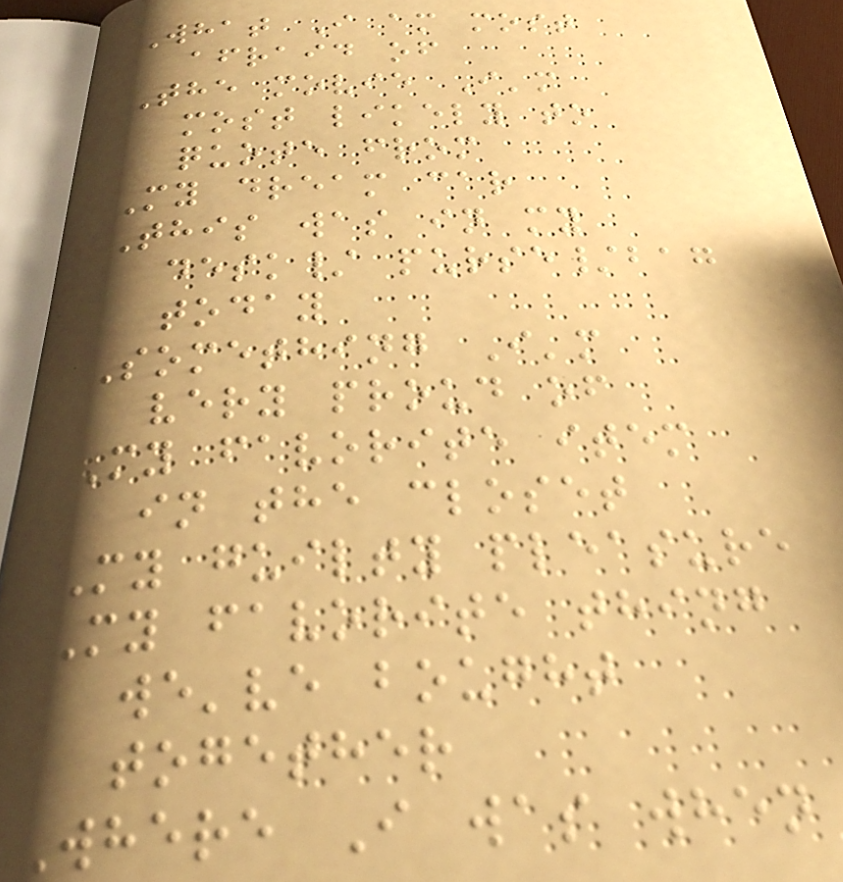What I am most
afraid of
The movie I'm
most likely to
quote from
My dream car
This was in my
desk/ purse/bag
today
Something I'm
very proud of
My favorite item
in the closet
My guilty pleasure
My favorite thing
we've bought
together
Where I was when
